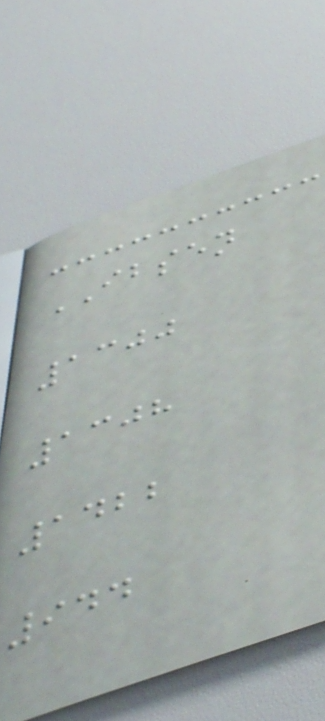IBSEN
1300
1308
1422
944
